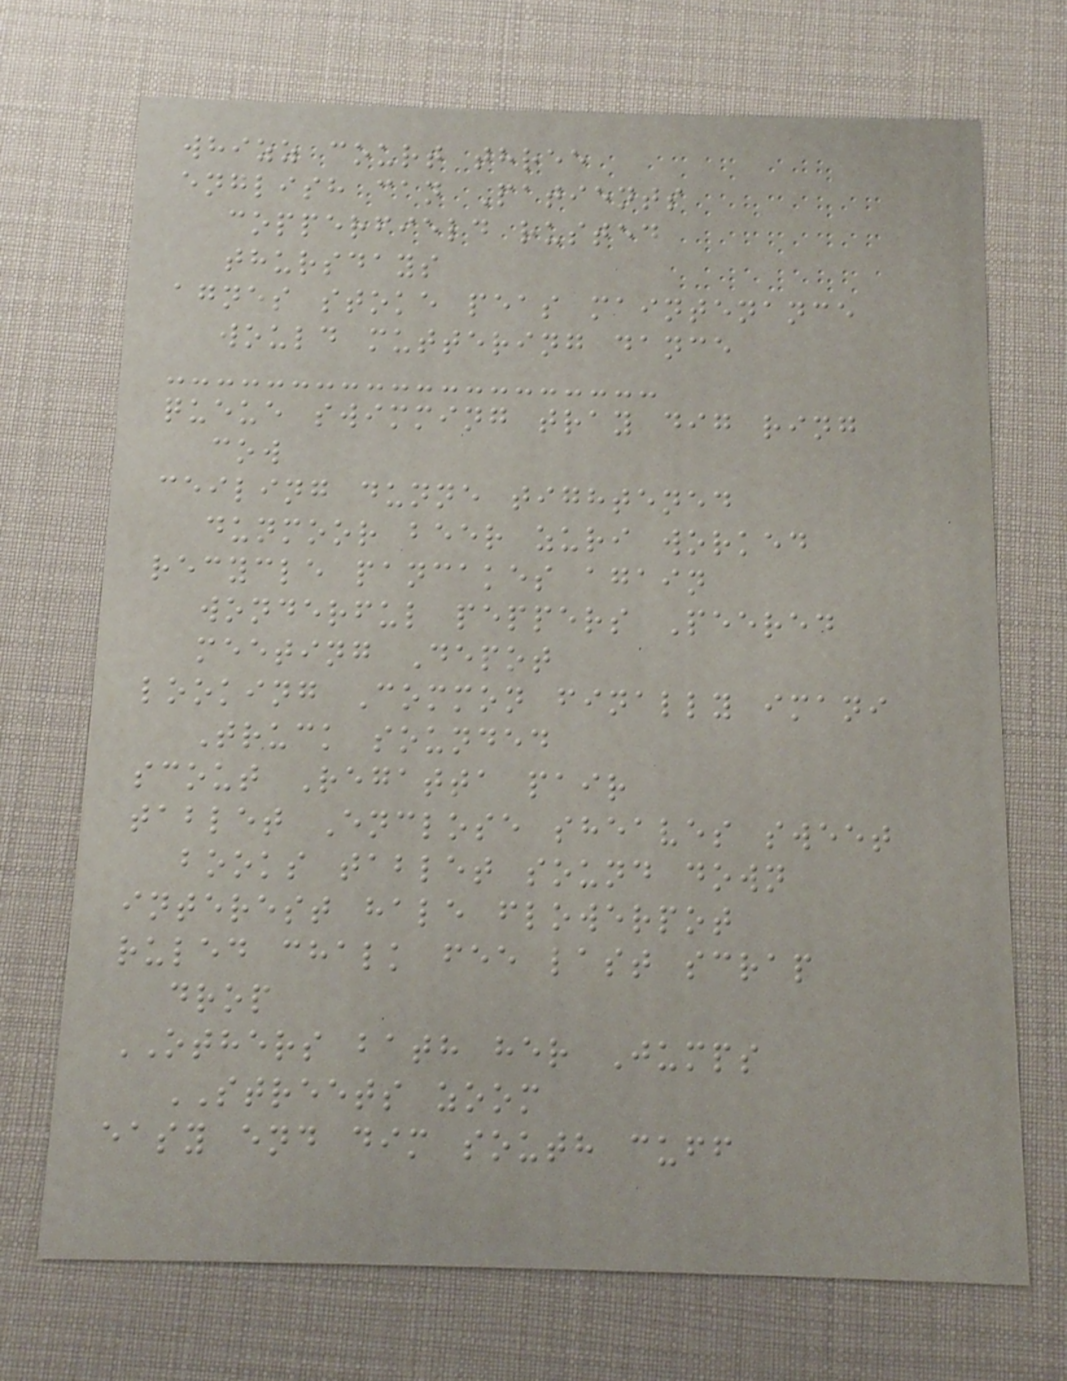whizz court three
english can Patients
copperfield rusted
thursdays
agnes stoke peas maintenance
would muttering dance
queue swimming tray dig ring
cow
ceiling dunne tightened
dunmoor beer zuri worked
recycle pancakes again
wonderful peppers Peered
meeting Depot
looking Common finally imani
Truck sounded
scout Regatta pair
tablet Enclose sheaves sweet
books tablet sound down
interest hale flowerpot
ruled chalk fee last scrap
drop
OTHERS bath her Jumps
STREETS zoom
easy end dim south cuff
